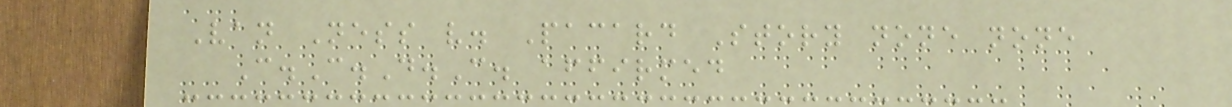Van Ness v. Pacard Story none none
C.C.D.C. affirmed
